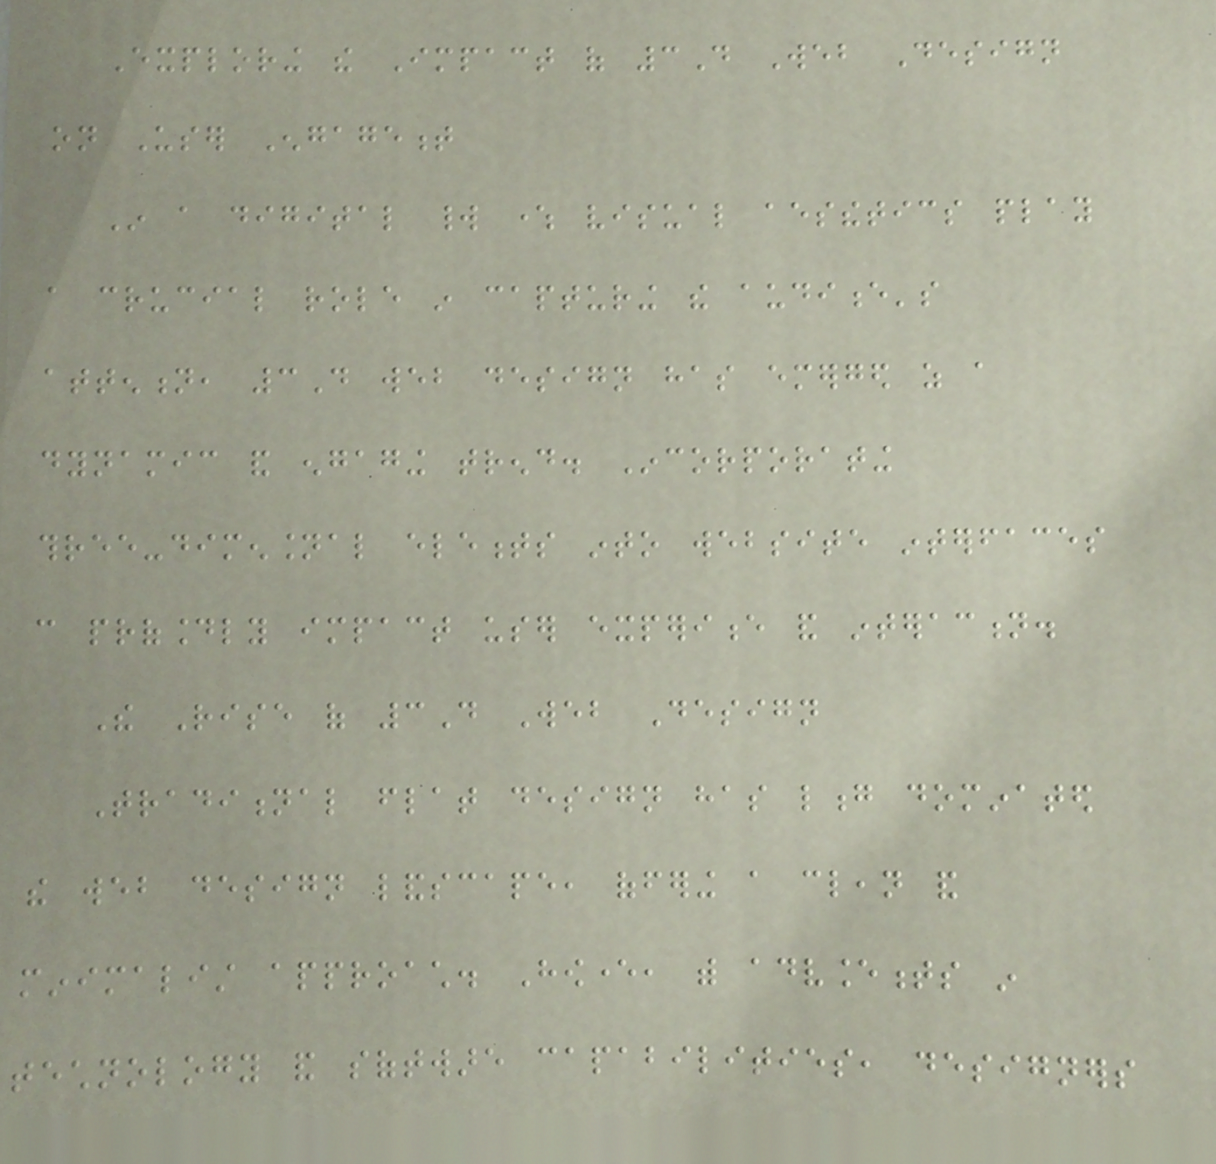Exploring the Impact of 3D Web Design
on User Engagement
In a digital world where visual aesthetics play
a crucial role in capturing the audience's
attention, 3D web design has emerged as a
dynamic and engaging trend. Incorporating
three-dimensional elements into website interfaces
can profoundly impact user experience and interaction.
The Rise of 3D Web Design
Traditional flat design has long dominated
the web design landscape, offering a clean and
minimalist approach. However, with advancements in
technology and software capabilities, designers
